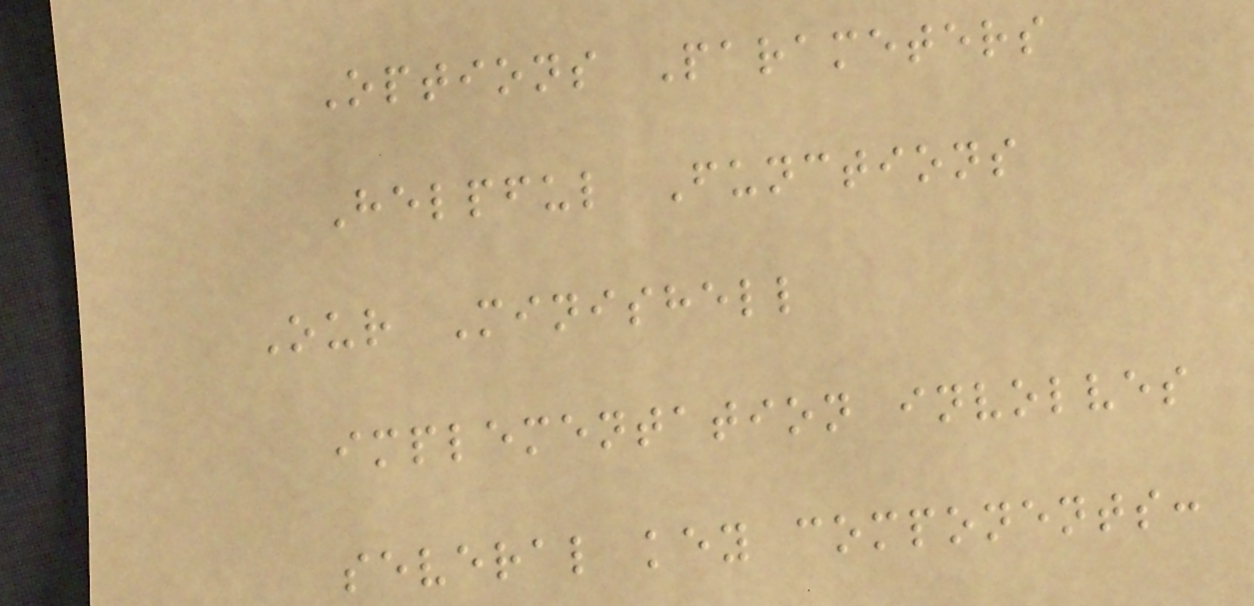Options Parameters
Helpful Functions
Our Minishell
implementation involves
several key components:
